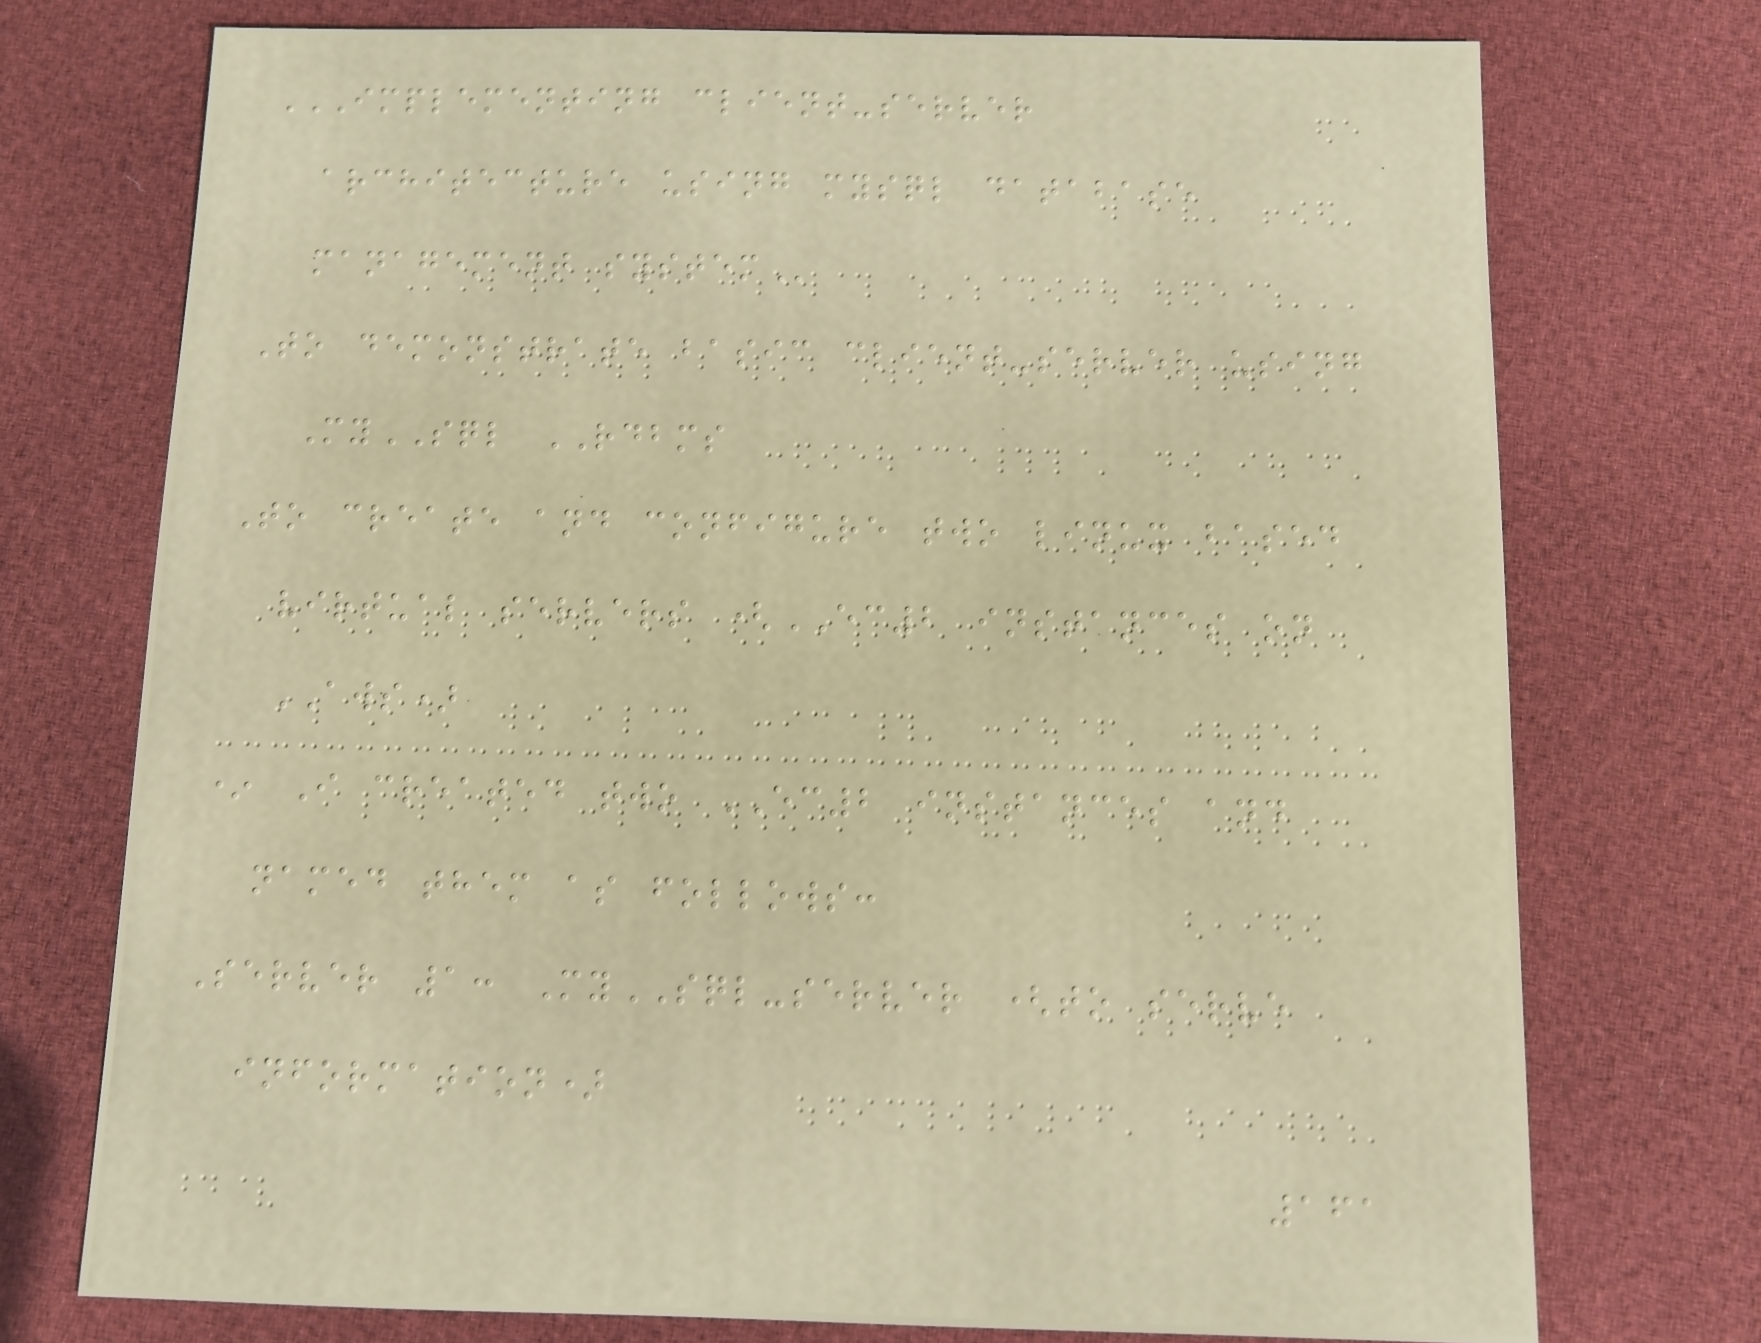IMPLEMENTING CLIENT-SERVER
ARCHITECTURE USING MYSQL DATABASE
MANAGEMENT SYSTEM
To demonstrate basic client-server using
MySQL RDBMS
To create and configure two linux based
virtual servers (EC2 instances on
AWS)
* I created two EC2 instances and
named them as follows:
Server 1: MySQL-server (to serve
information)
161
